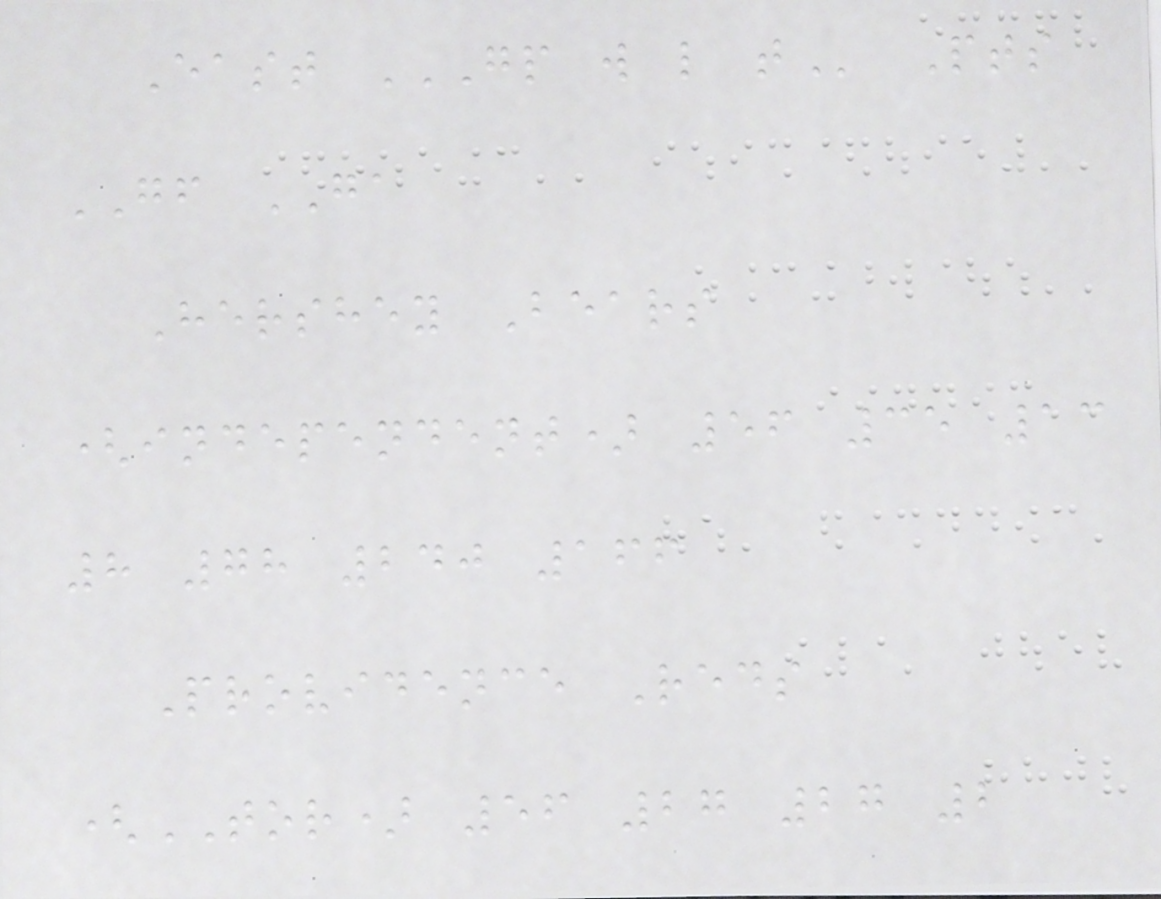East GP W L T Pts
GF GA
Hershey Bears
(independent) 56 35 13
8 78 240 166
Providence Reds
(TOR) 56 27 27 2
